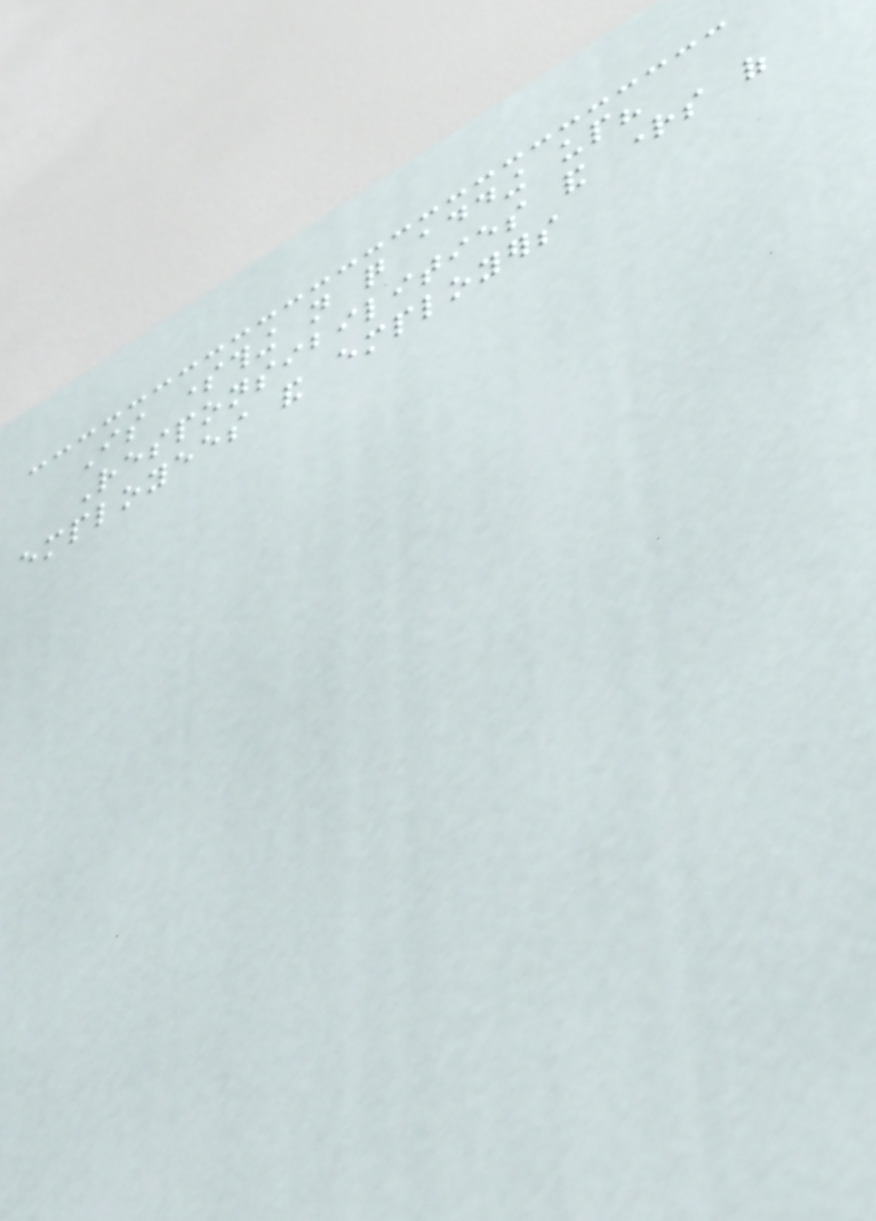Is something not quite adding up?
Responsibilities and rights of
employees and employers
